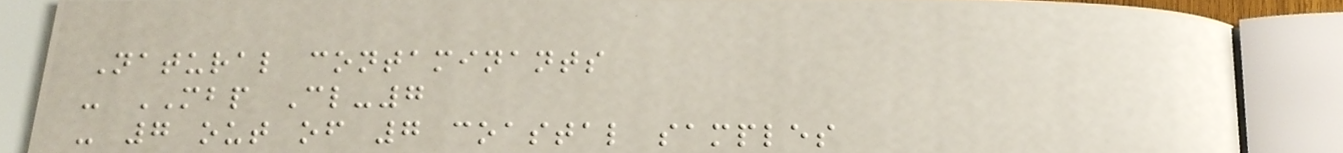Natural contaminants
- MBP Cl-7
- 7 out of 7 coastal samples
